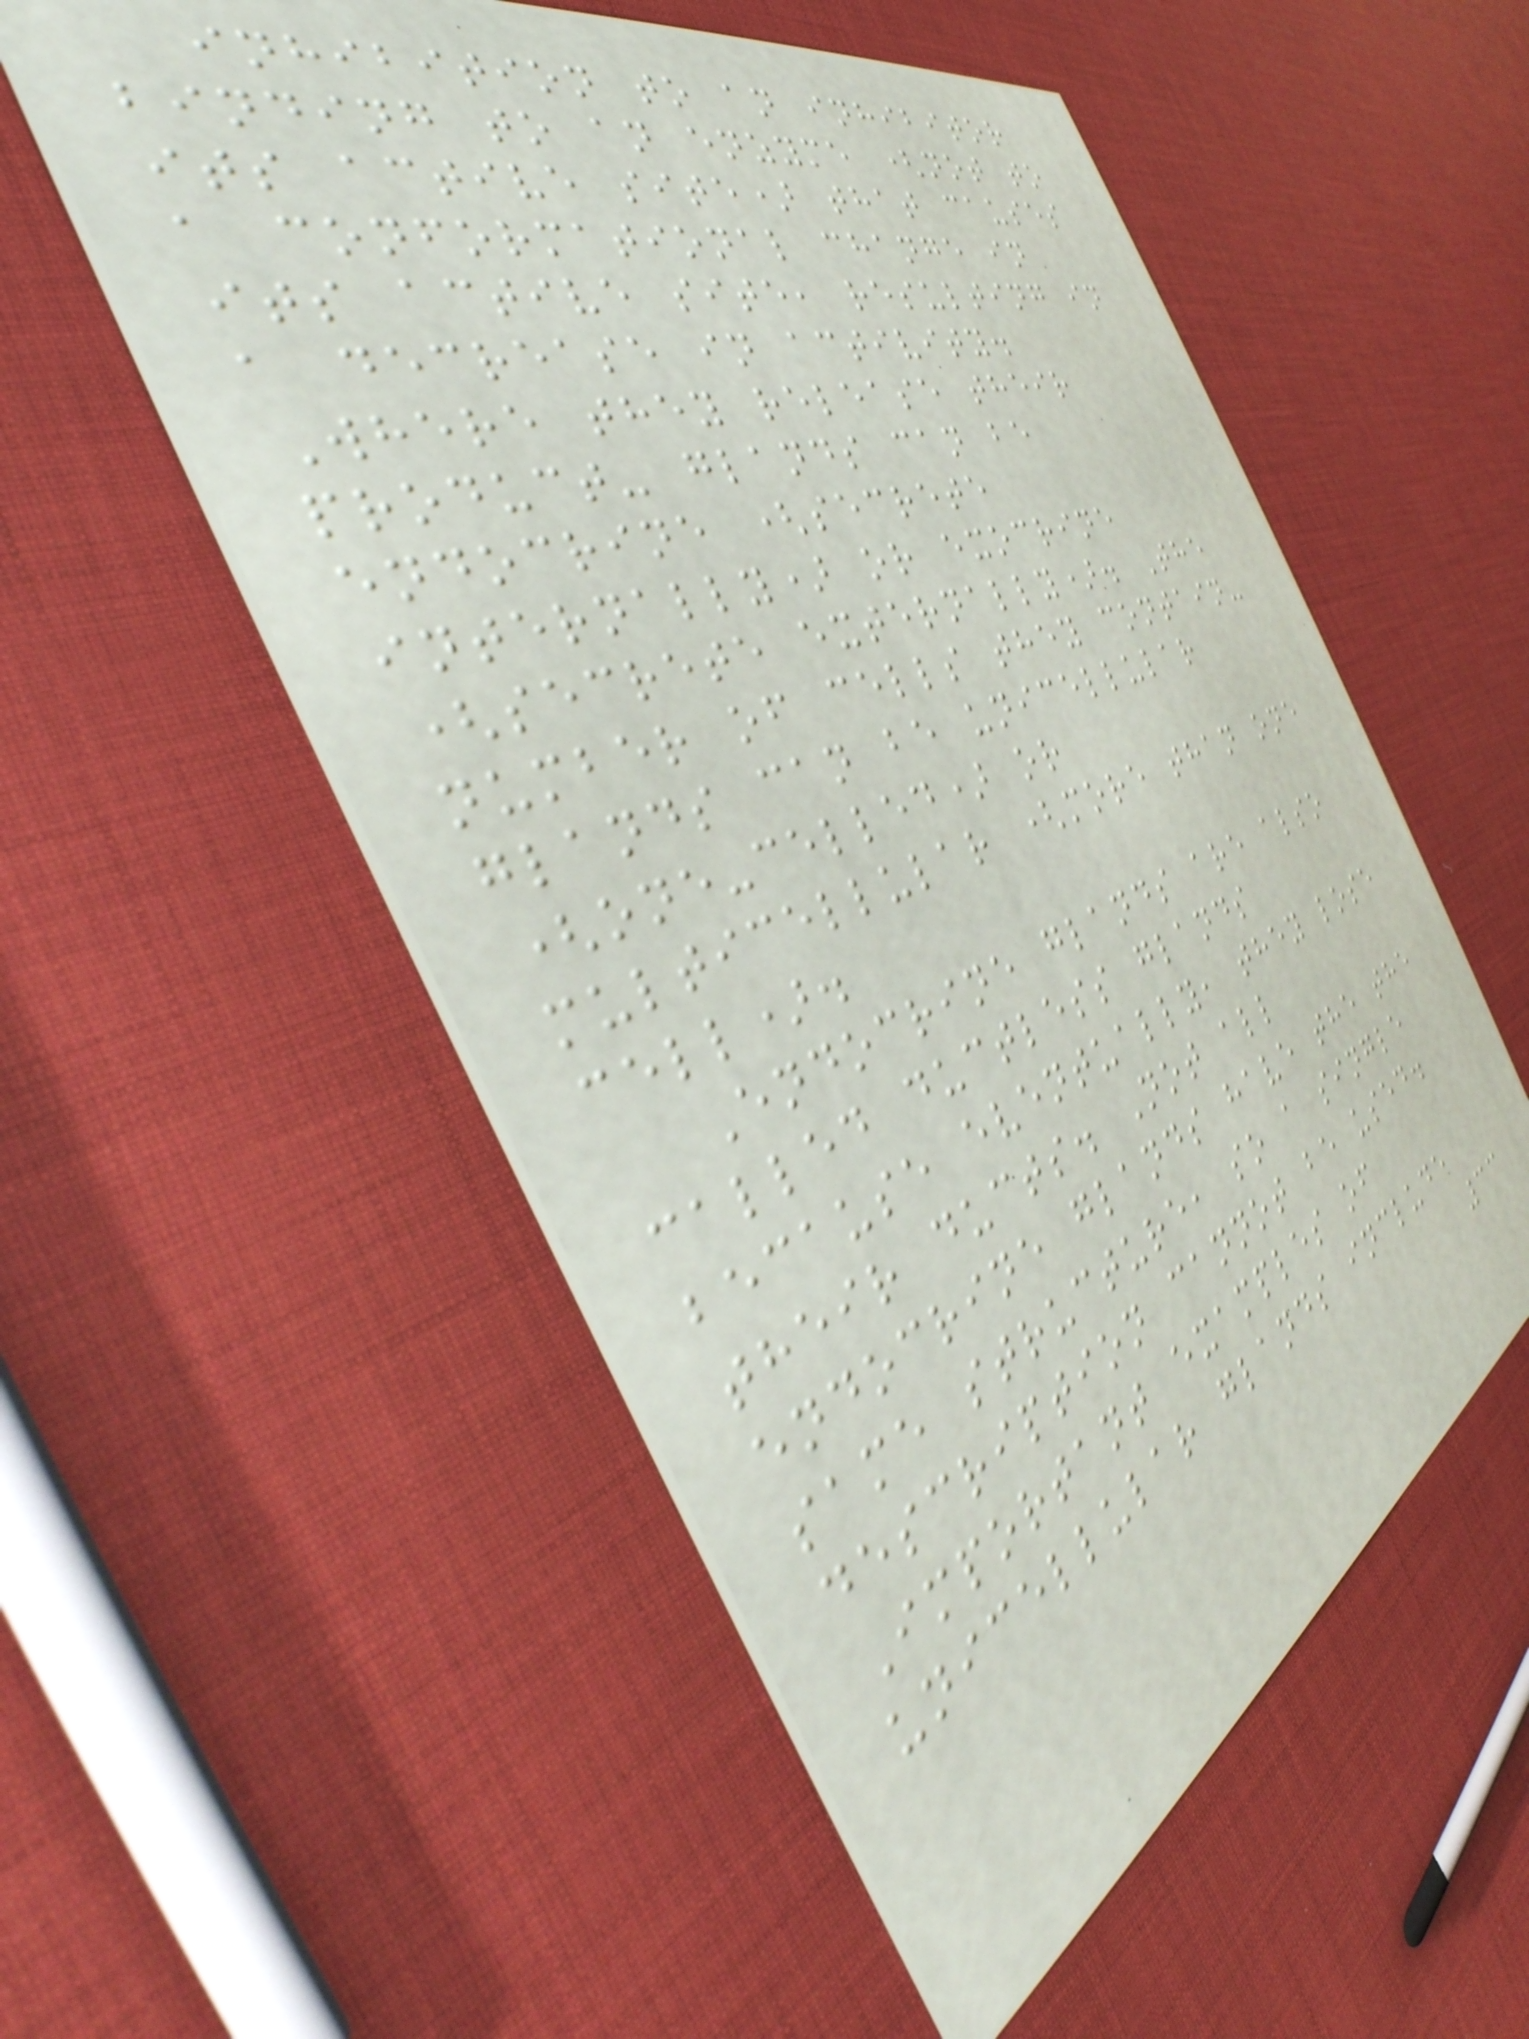inhibition to an inhibitor
binding to an enzyme (not to
its active site) that causes
a conformational change in
its active site, resulting in
a decrease in activity.
Where they release their
product- glands can be
endocrine (secrete
internally) or exocrine
(secrete externally). The
number of cells they contain-
glands can be unicellular
(one-celled) or
multicellular (more than one
cell).
Endocrine glands are also
called ductless glands
because eventually, they lose
their ducts. Not all
endocrine glands have the the
same structure, so a single
description cannot be used.
Important examples of
unicellular glands include
33
